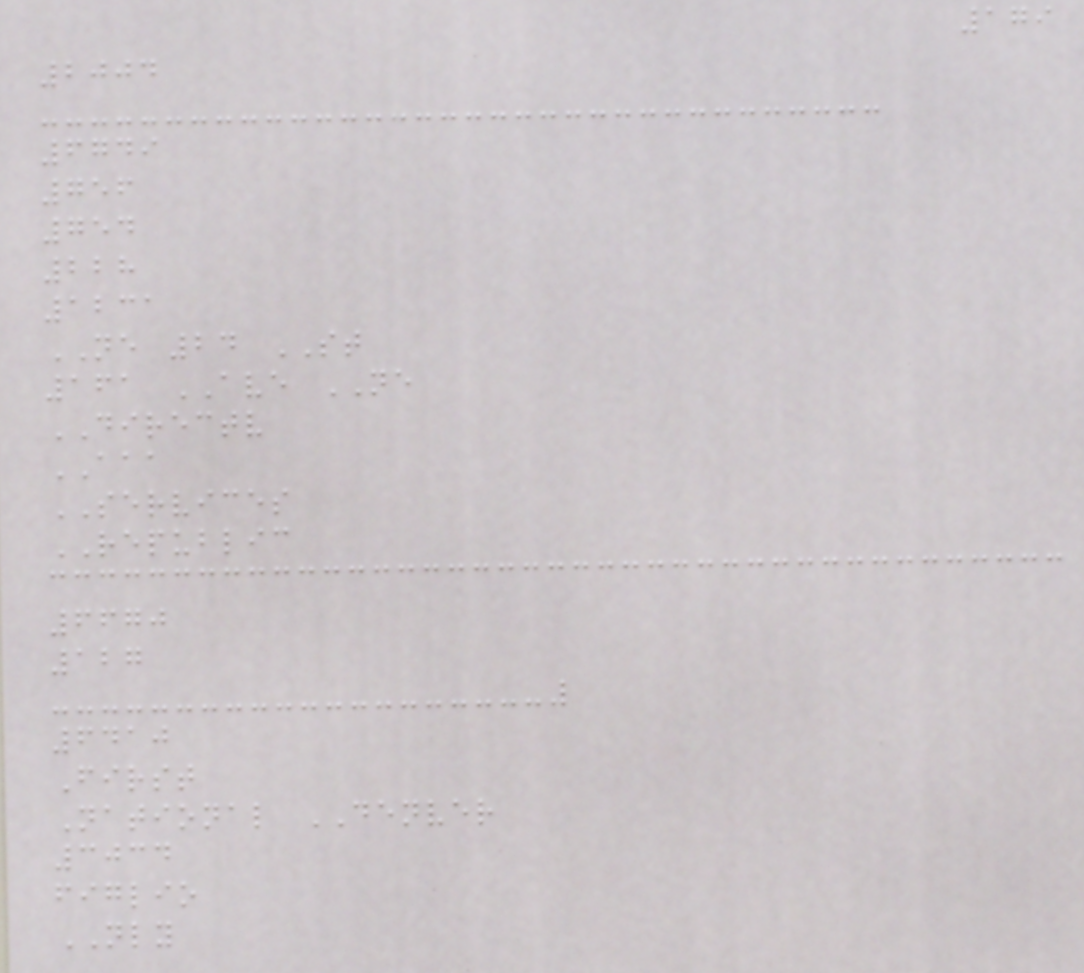179
2004
6749
756
754
228
1231
NE 24 ST
161 AVE NE
DIRECTV
AAA
SERVICES
REPUBLIC
6670
127
6410
First
National DENVER
3034
figlio
NLY
